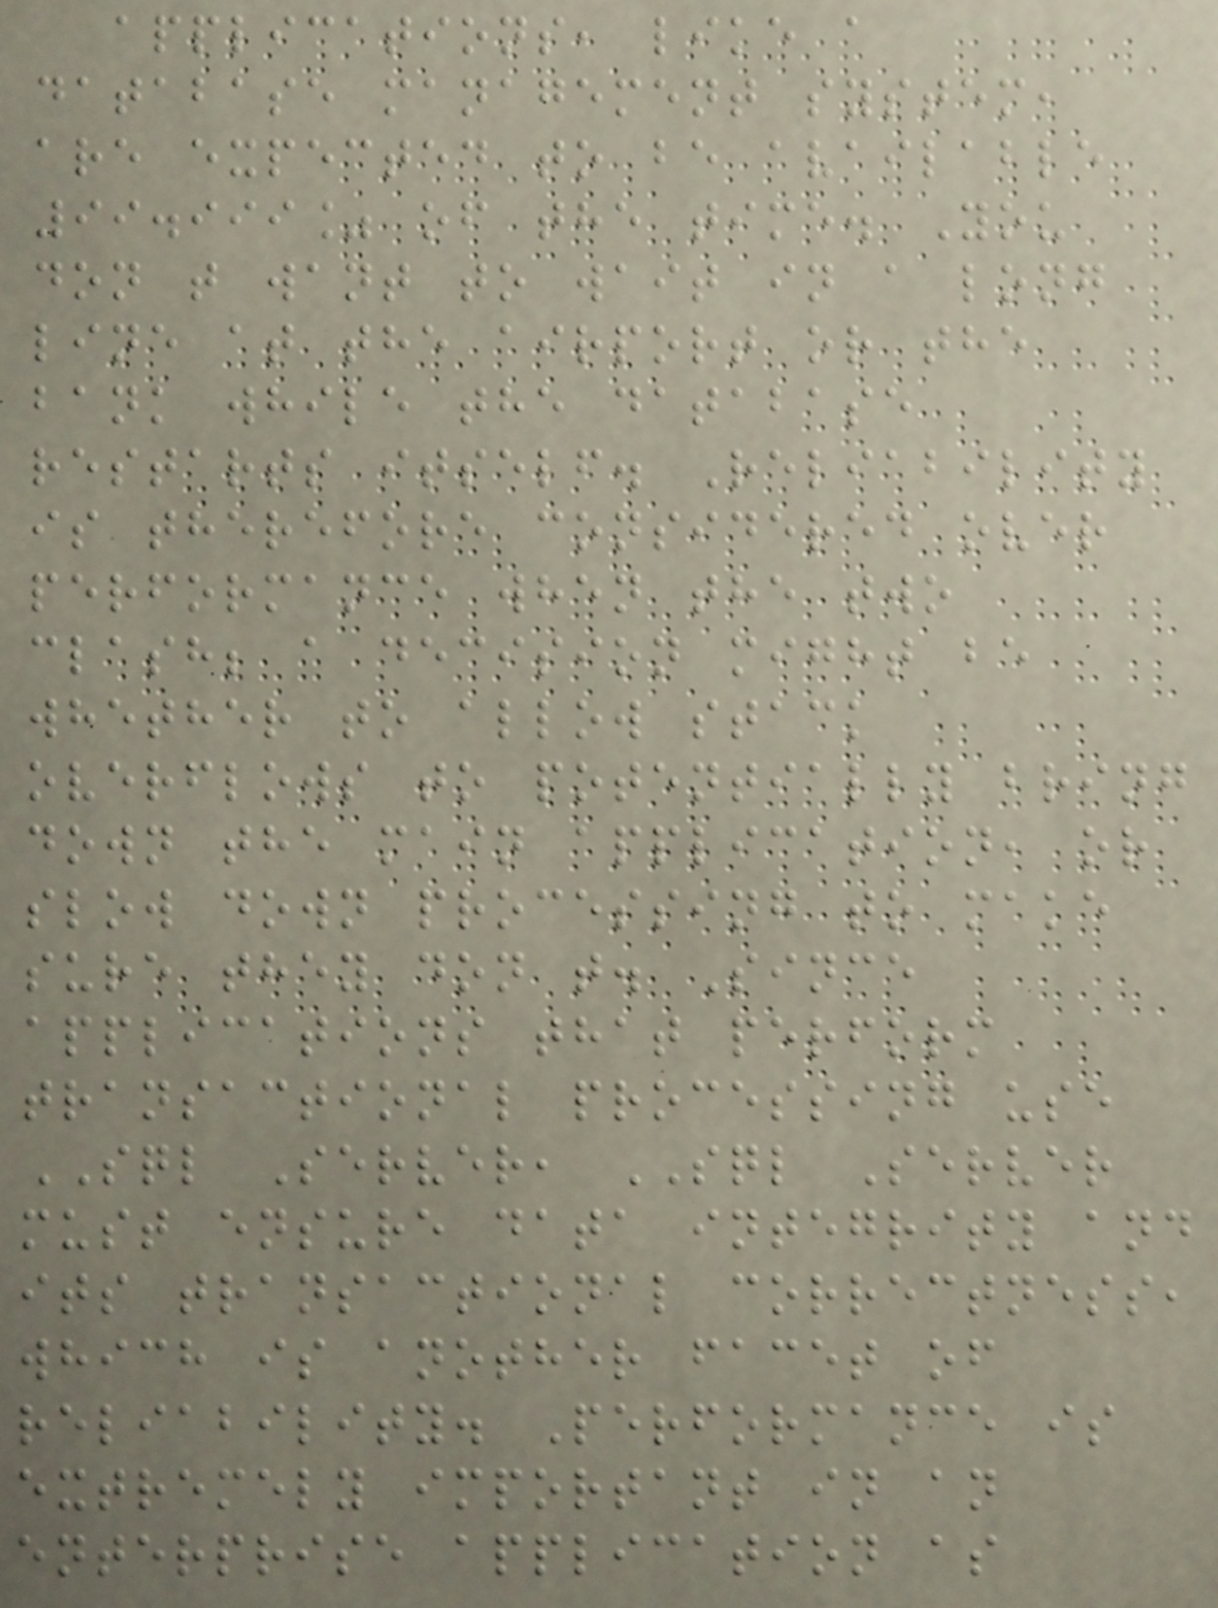applications, like a
database management system,
are expected to be available
99.999% of the time. You
don t want to wait in a long
line at the airport or the
bank while the database
restarts itself. Reliability
is therefore considered over
performance when the two
clash; a decision might be
whether to allow stack
overflows to potentially bring
down the main application, or
slow down processing to make
sure they don t. Since
applications that perform
transactional processing use
SQL Server, SQL Server
must ensure data integrity and
its transactional correctness,
which is another facet of
reliability. Performance is
extremely important in an
enterprise application as
